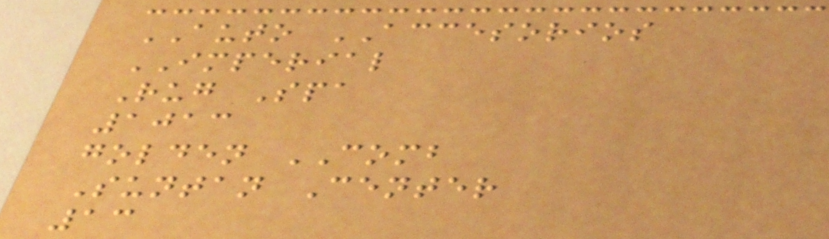AUTO ACCESORIOS
IMPERIAL
Rug Spa
1013
golden COMB
Suntan Center
13
